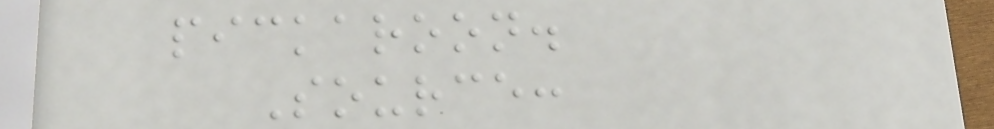pickaroon.
Source:
